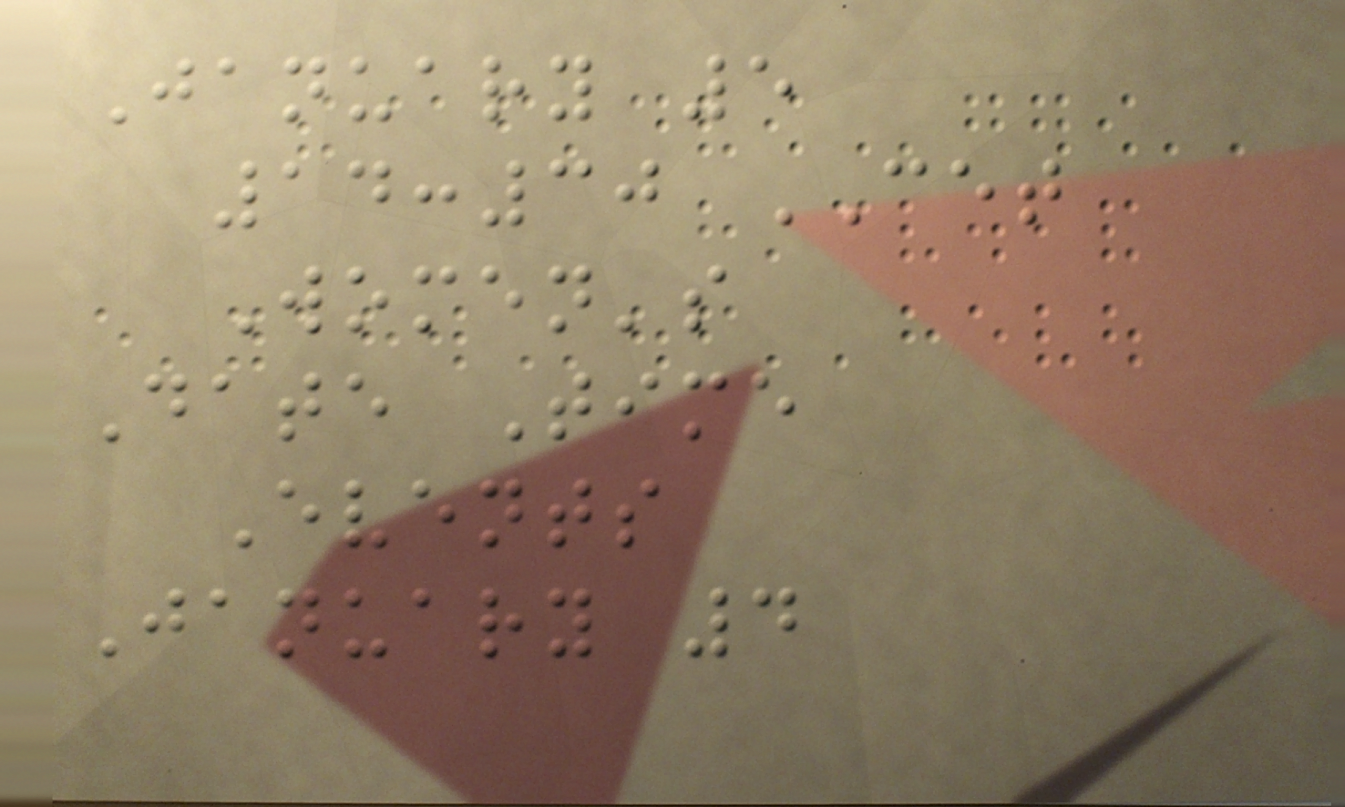January 5
14:30 CET
Women's
Date Time
Events
January 4
